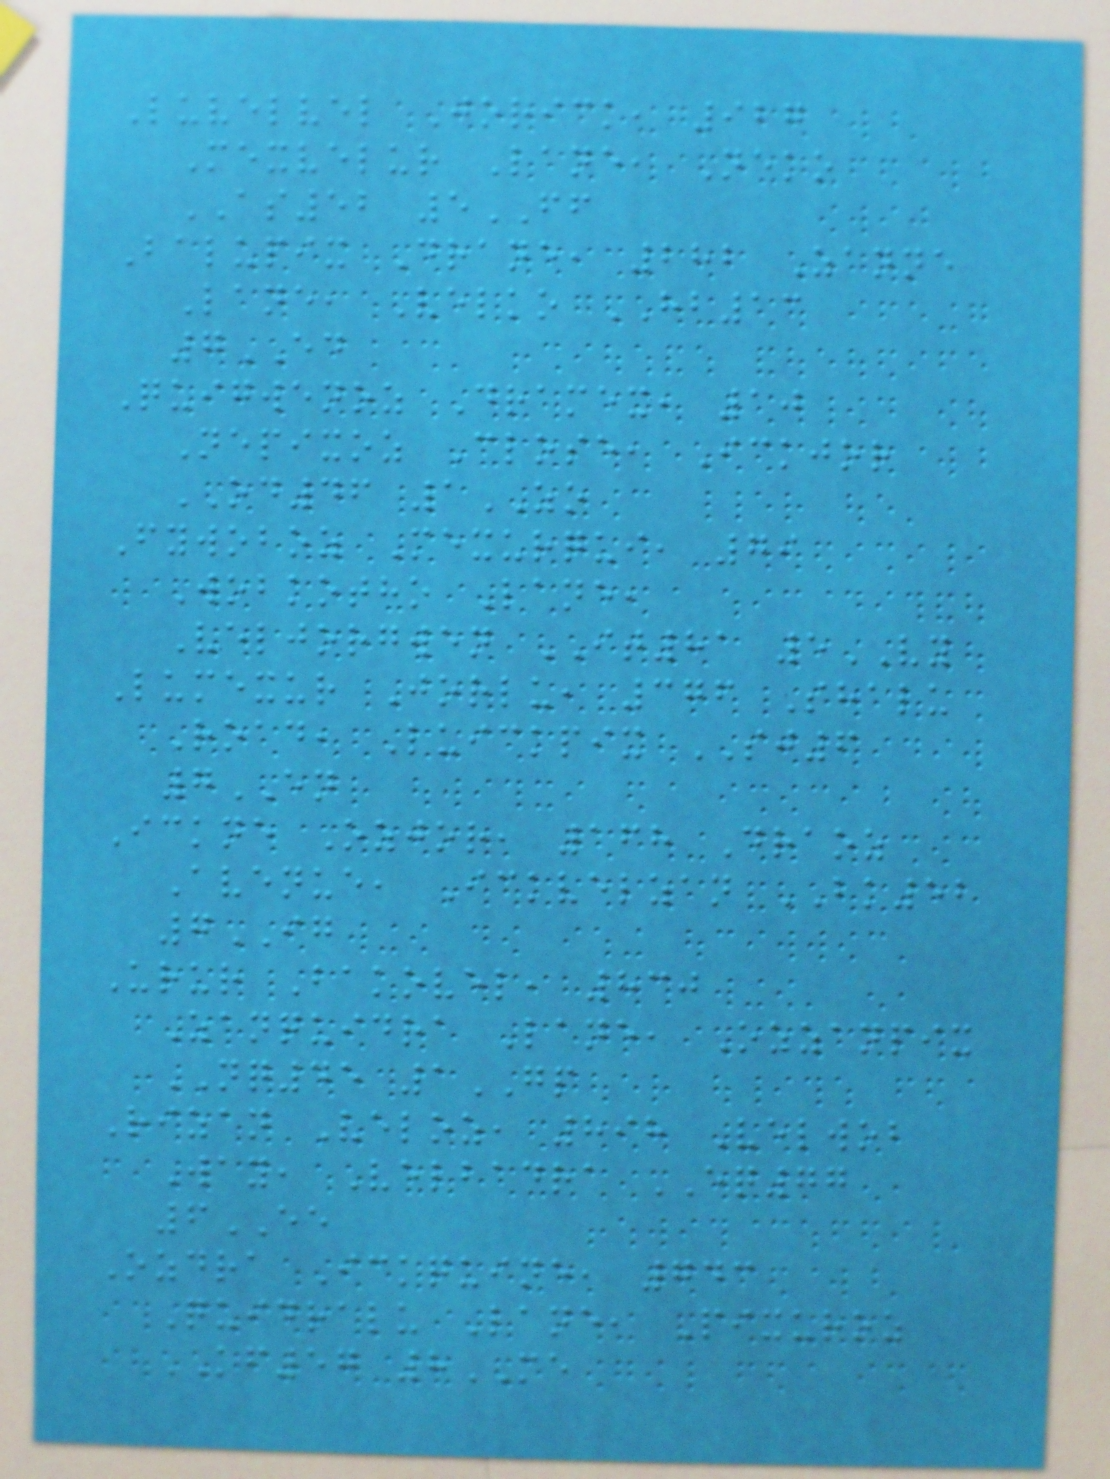Luvelvel Jorick, 927
Mexvelur Lane, Neko
AS52 5FF
Balupix Drane, 282 Zanne
Lane, Velko HB13
7ED
Quigwenoz Dramex, 10
Nepixoz Close, Ickjor
OD46 1ZO
Fywoboz Mexurqui, 79
Wobkotho Lane,
Veljorgwen IT81 5VY
Lumexur Jorlu, 376 Shalu
Road, Luickpix SJ6
7EN
Ickne Ozjor, 168 Draoz
Avenue, Ickvelzan BK52
7IG
Urur Bakovel, 830
Zanquidra Lane, Ozzanpix
NQ45 1GP
Rizan Veloz, 898 Velwob
Way, Velbadra EQ77
6EE
Ozdra Ickquine, 743
Quidralu Lane, Pixuroz
KF57 8ME
